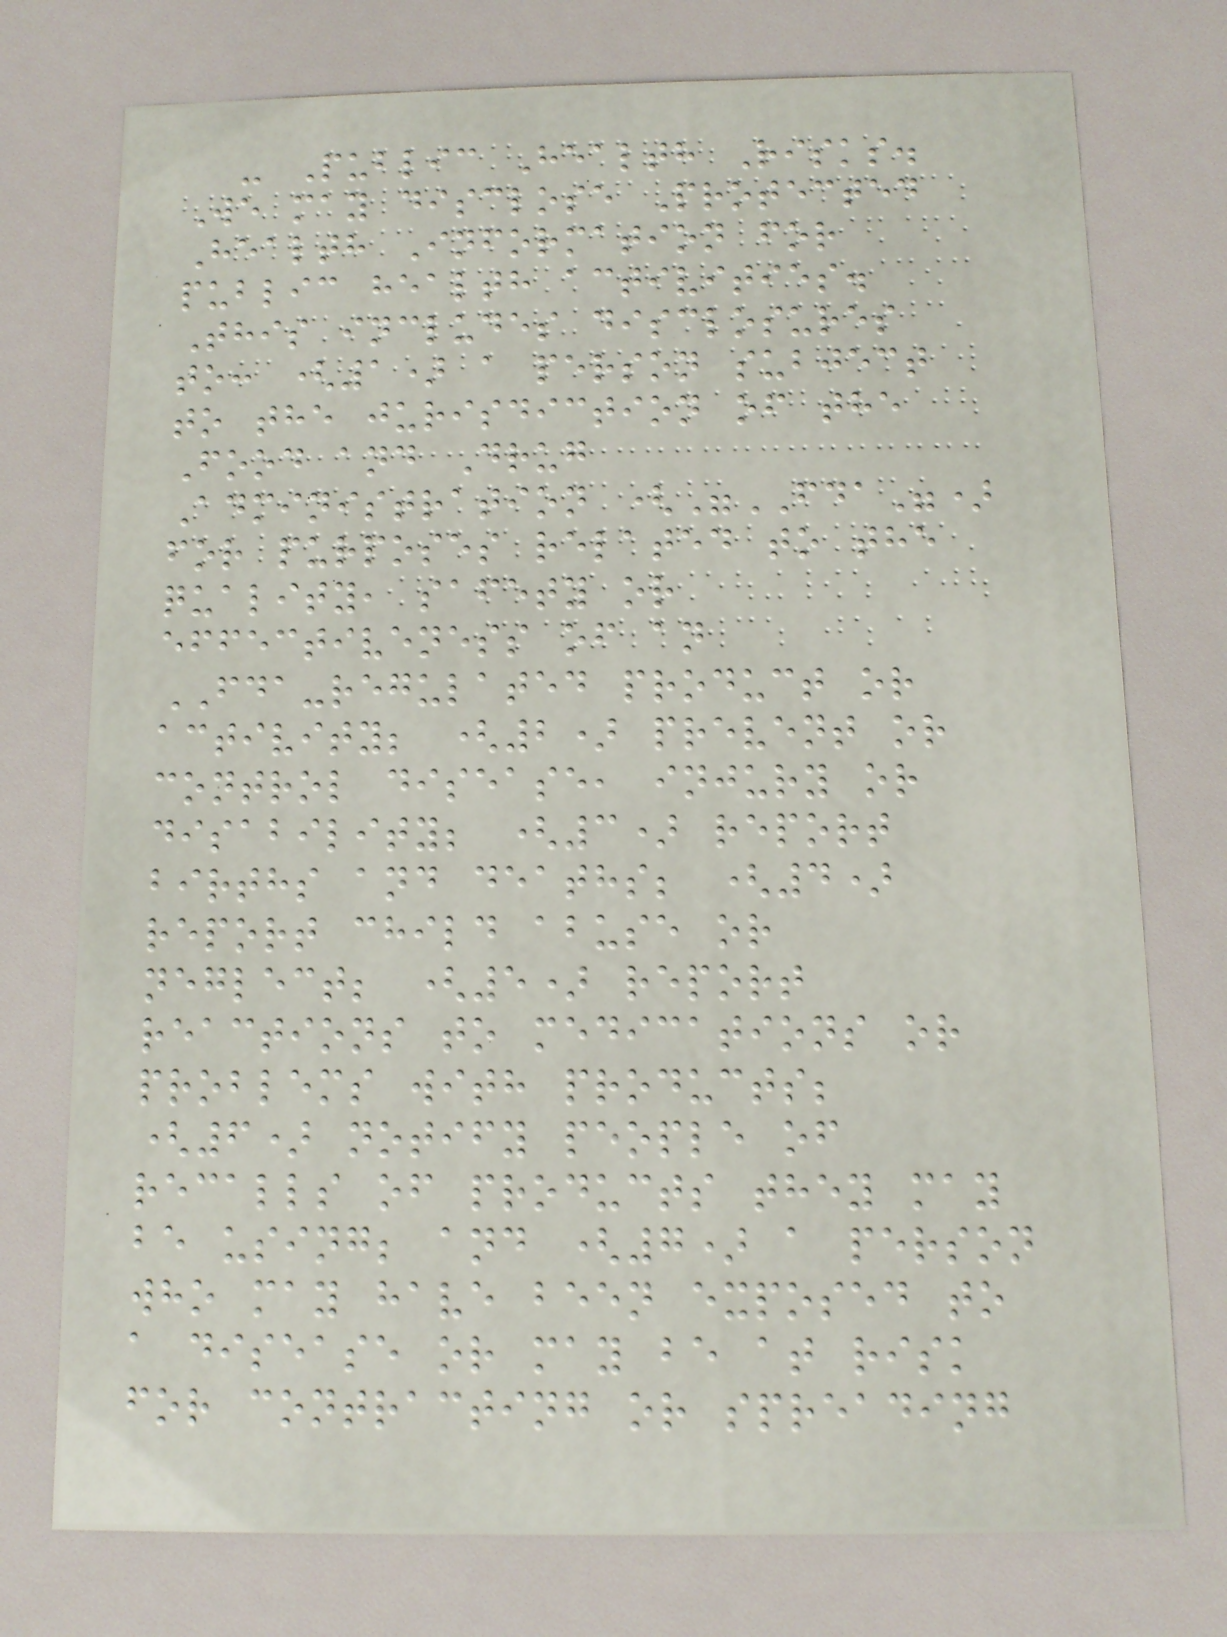- Public Health Risks.
We may disclose Protected
Health Information for
public health activities.
This includes disclosures
to: (1) a person subject
to the jurisdiction of the
Food and Drug
Administration ("FDA")
for purposes related to the
quality, safety or
effectiveness of an
FDA-regulated product or
activity; (2) prevent or
control disease, injury or
disability; (3) report
births and deaths; (4)
report child abuse or
neglect; (5) report
reactions to medications or
problems with products;
(6) notify people of
recalls of products they may
be using; and (7) a person
who may have been exposed to
a disease or may be at risk
for contracting or spreading
